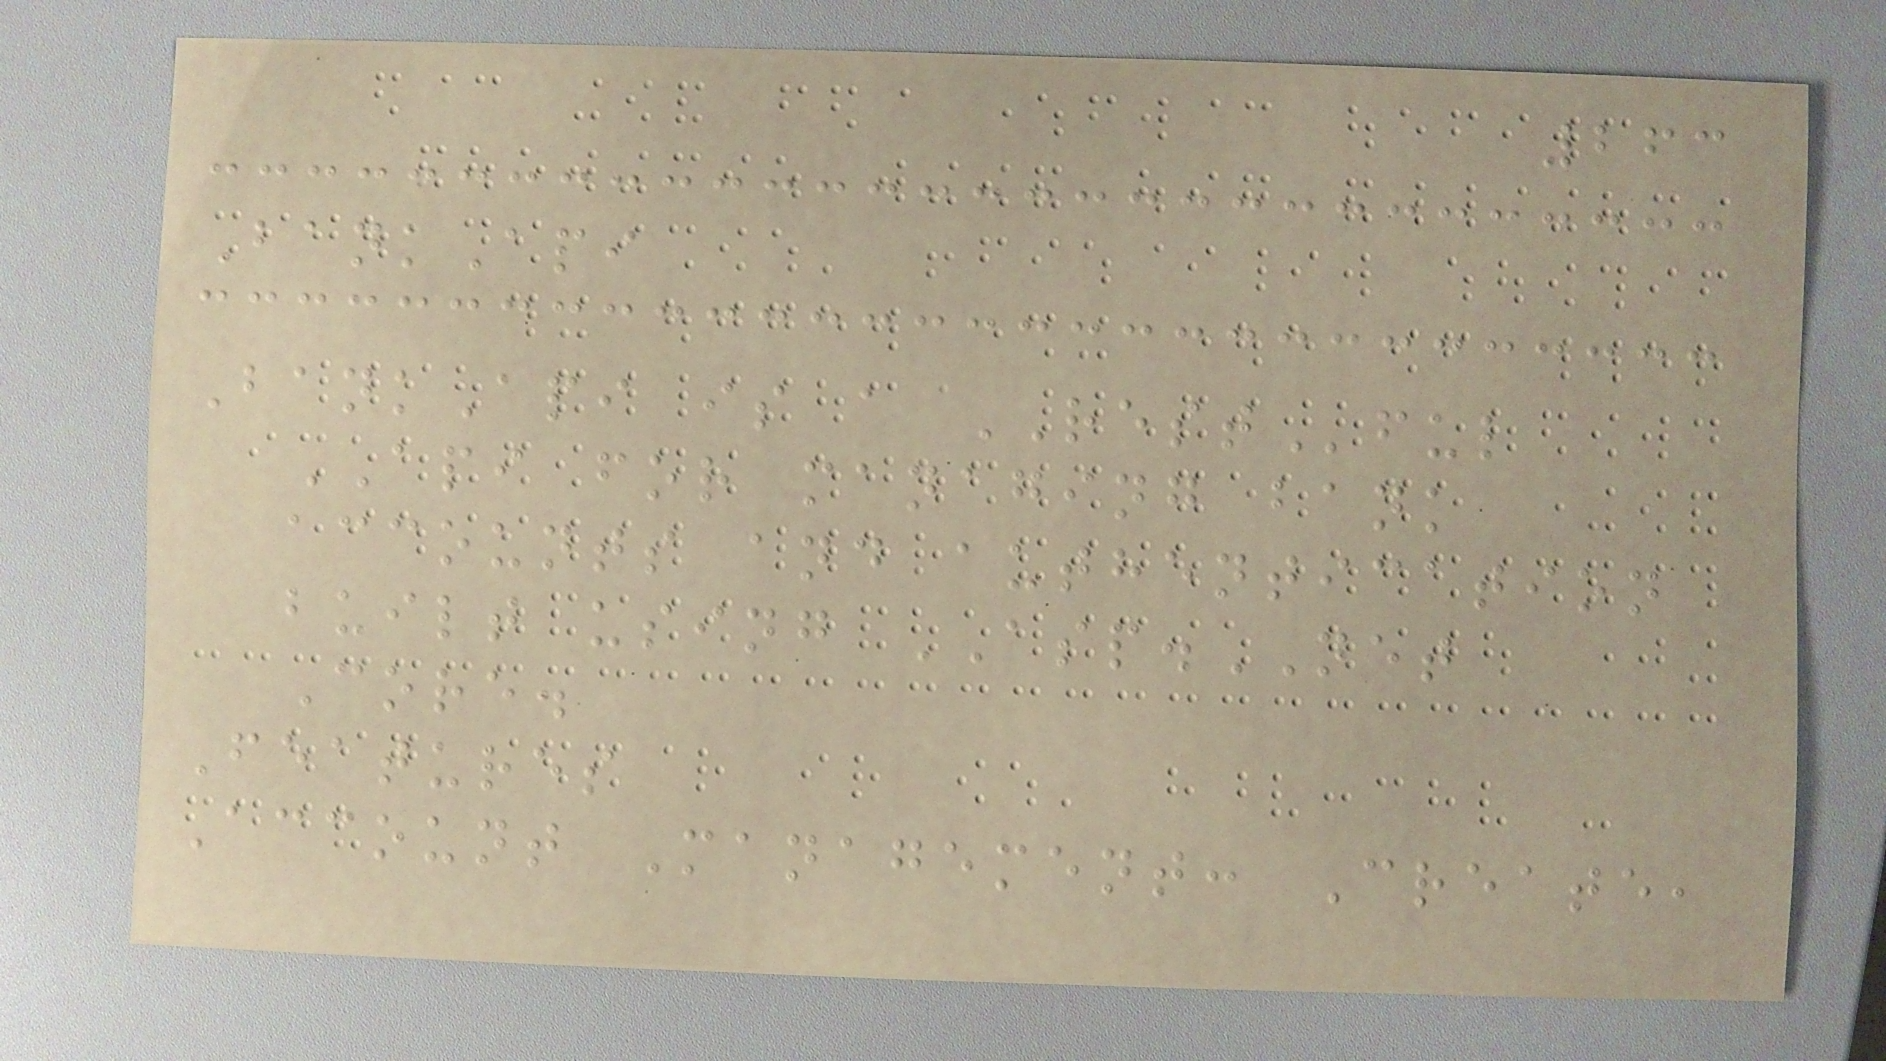263
BankApi
BankApi is a RESTful
API for managing bank
accounts and authentication
built using ASP.NET
Core.
Features
Account Management: Create,
